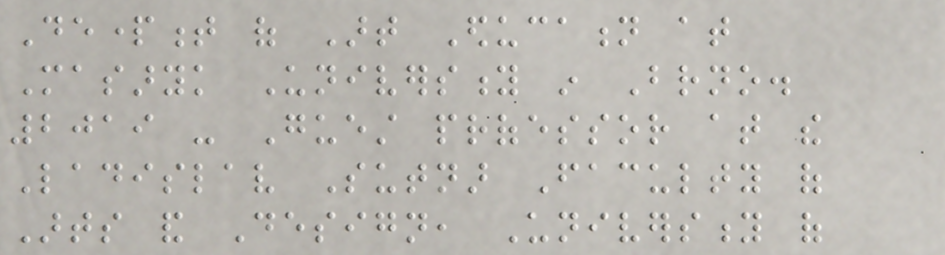Department of Art Education at
Masaryk University in Brno.
2019 - Guest professor at the
Ladislav Sutnar Faculty of
Arts and Design, University of
